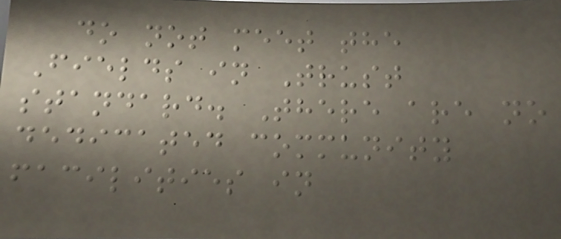do not meet the
Fields in Trust
standard. There are no
dedicated community
facilities in
